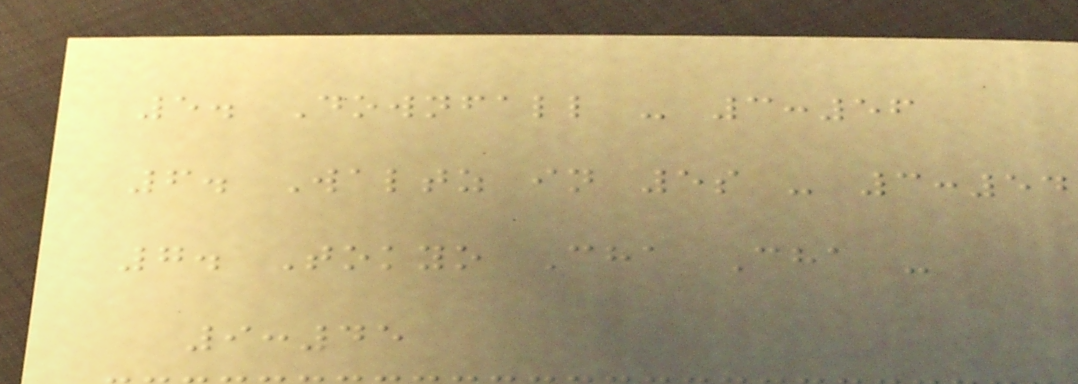5. Downfall - 3:56
6. Waltz in 5s - 3:54
7. Tokyo Cha Cha -
9:45
